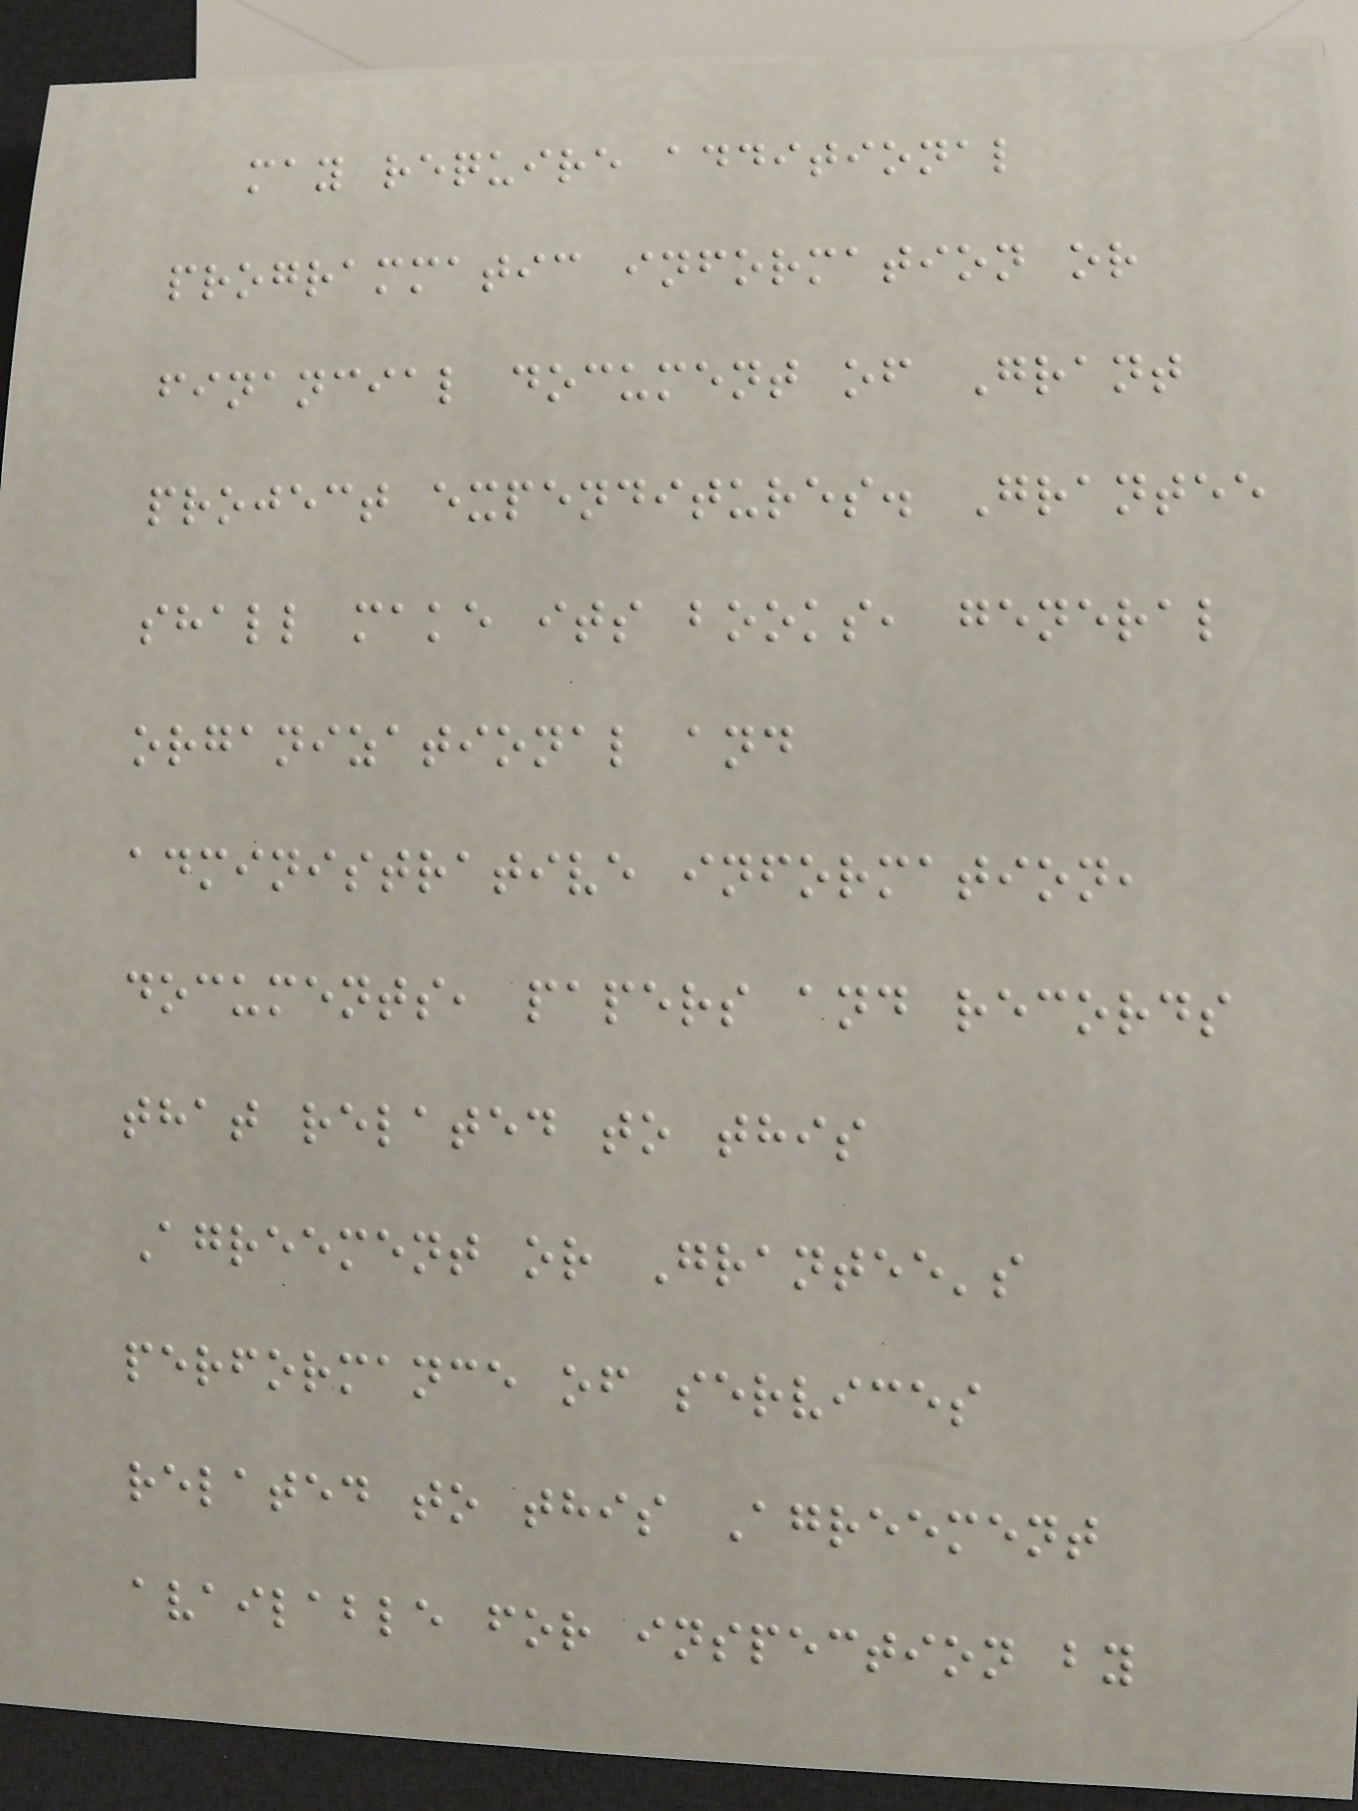may require additional
programmatic information or
financial document of Grant
project expenditures. Grantee
shall make its books, general
organizational and
administrative information,
documents, papers and records
that related to this
Agreement or Grantee's
performance of services
related to this Agreement
available for inspection by
